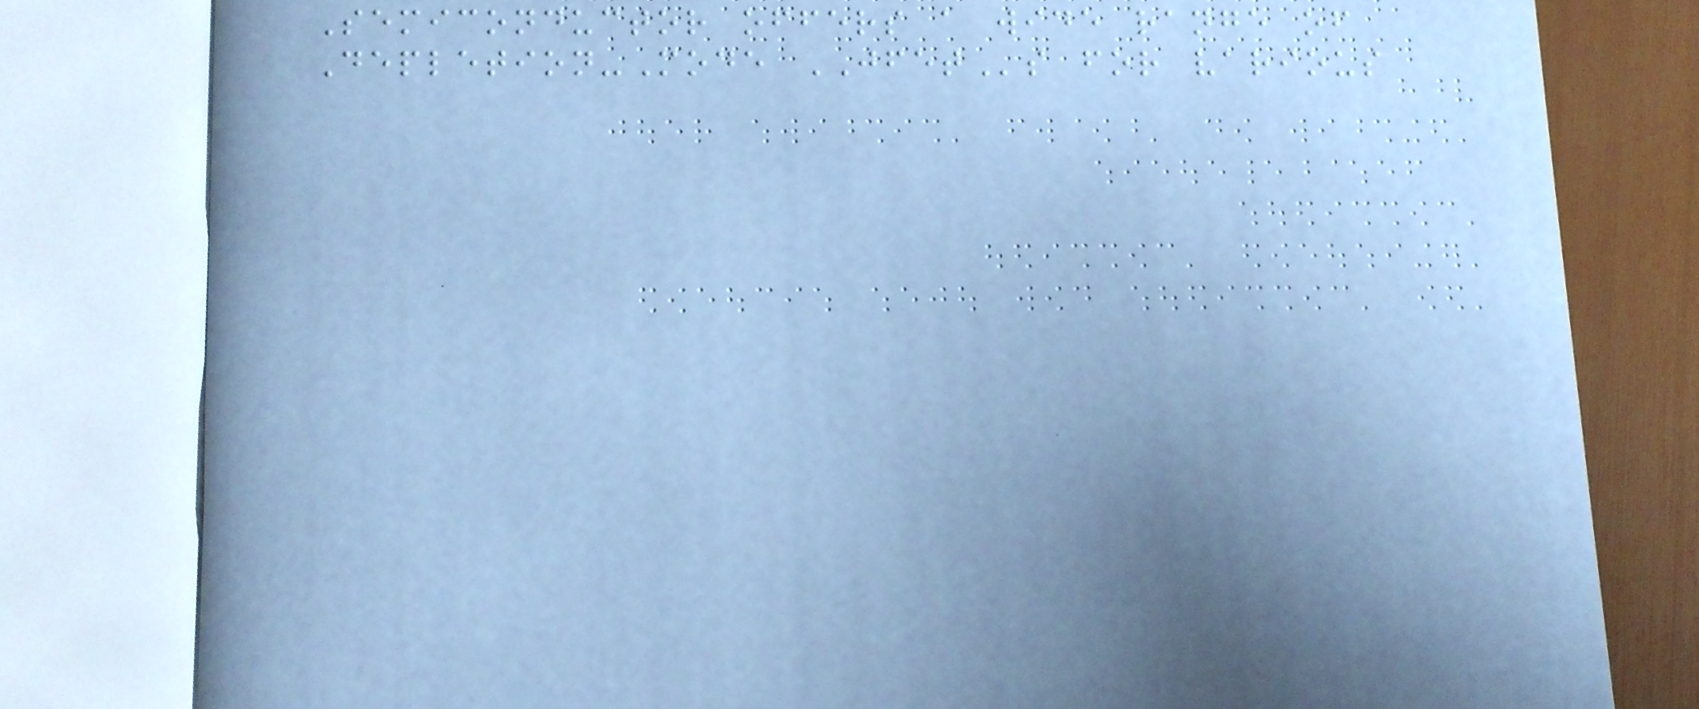Semiconductor offers a wide range of
Depletion-Mode JFETs for various
